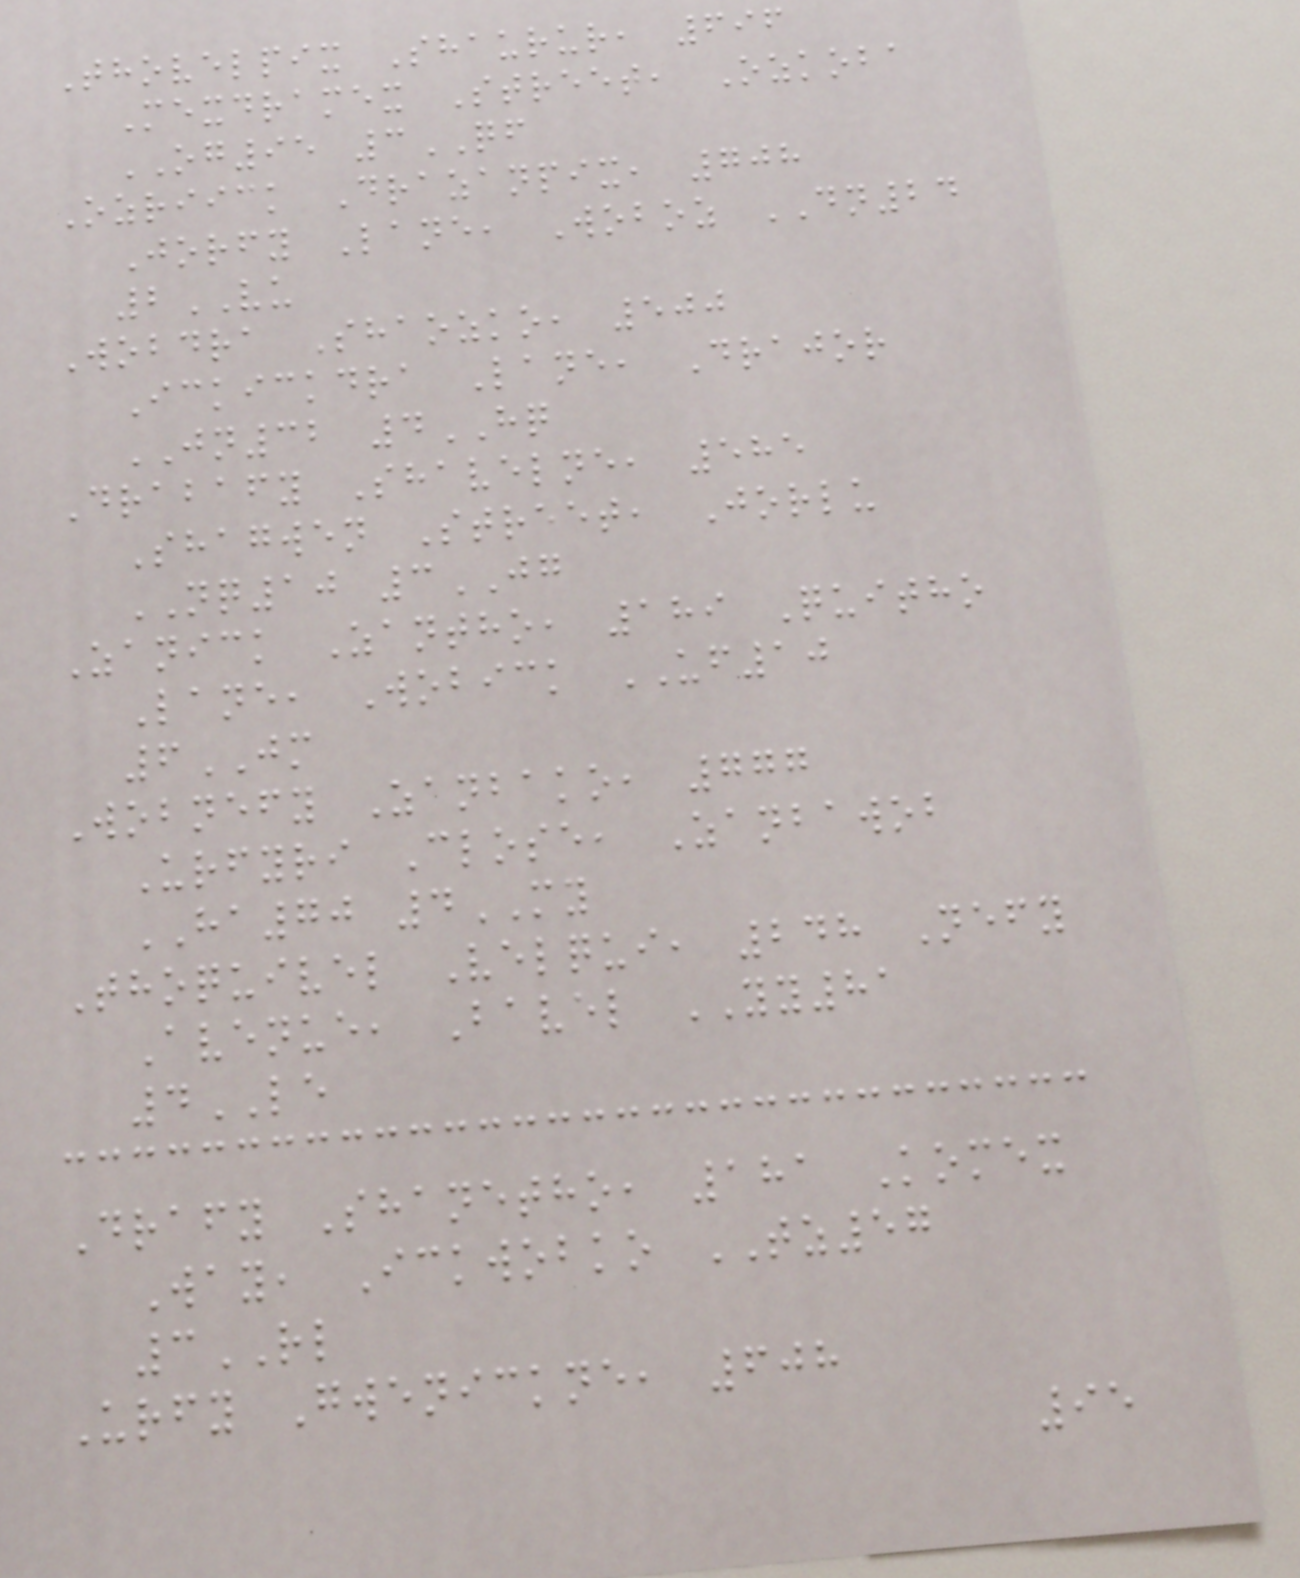Thovelpix Shaurur, 696
Mexdramex Street, Ozkoba
OG95 3QF
Ozriick Drazanpix, 708
Jorfy Lane, Woboz DN24
2VU
Wobdra Shaozko, 500
Ickickdra Lane, Drajor
JN32 4HQ
Drabafy Shavelne, 585
Shagwen Street, Jorlu
NQ10 3JG
Zanick Zantho, 189 Quitho
Lane, Wobick UF10
6JM
Wobnefy Zanbako, 777
Urfyri Close, Zanbawob
HA70 4MY
Thoquivel Velqui, 248 Nefy
Avenue, Bavel YY81
4LE
Drafy Shanetho, 181 Komex
Way, Ickwobko TZ57
3RL
Urfy Gwenickne, 608
95
